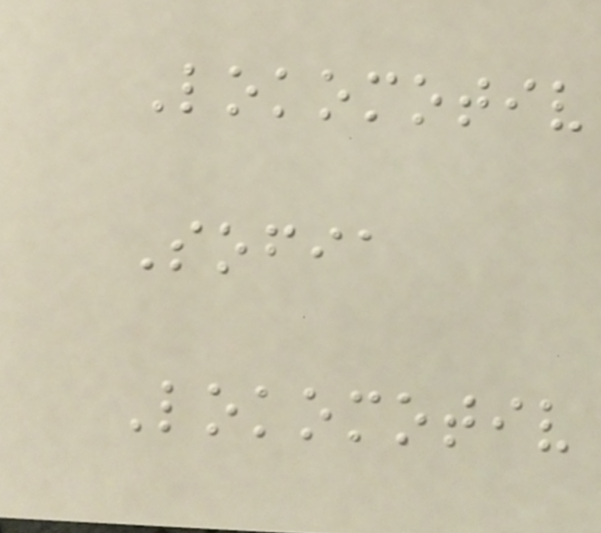Lokomotiv
Sofia
Lokomotiv
